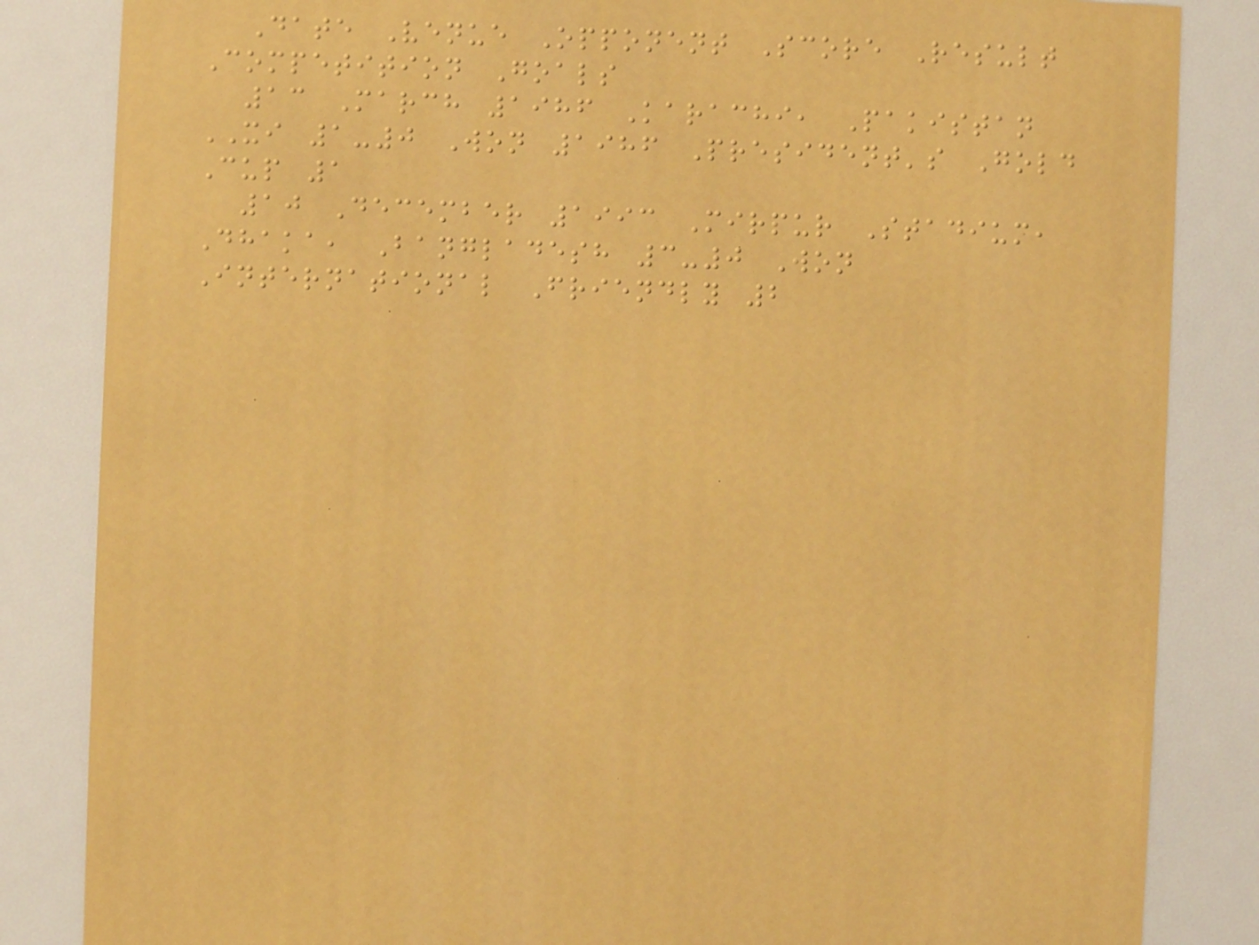Date Venue Opponent Score Result
Competition Goals
13 March 1986 Karachi, Pakistan
XI 1-0 Won 1986 President's Gold
Cup 1
10 December 1993 Mirpur Stadium,
Dhaka, Bangladesh 3-0 Won
International Friendly 2
